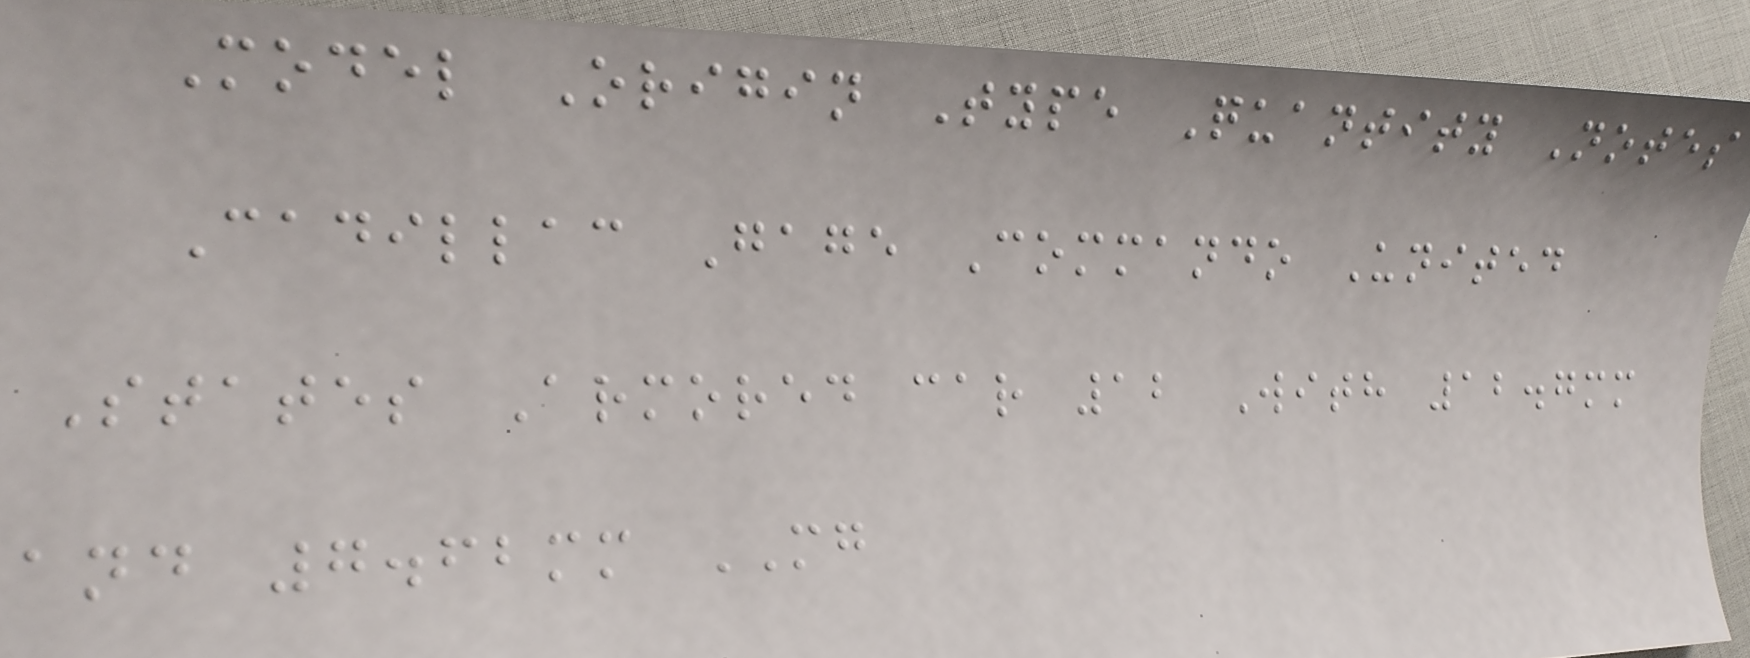Model Origin Type Quantity Notes
Cadillac Gage Commando United
States Armored car 12 With 12.7mm
and 7.62mm MG
